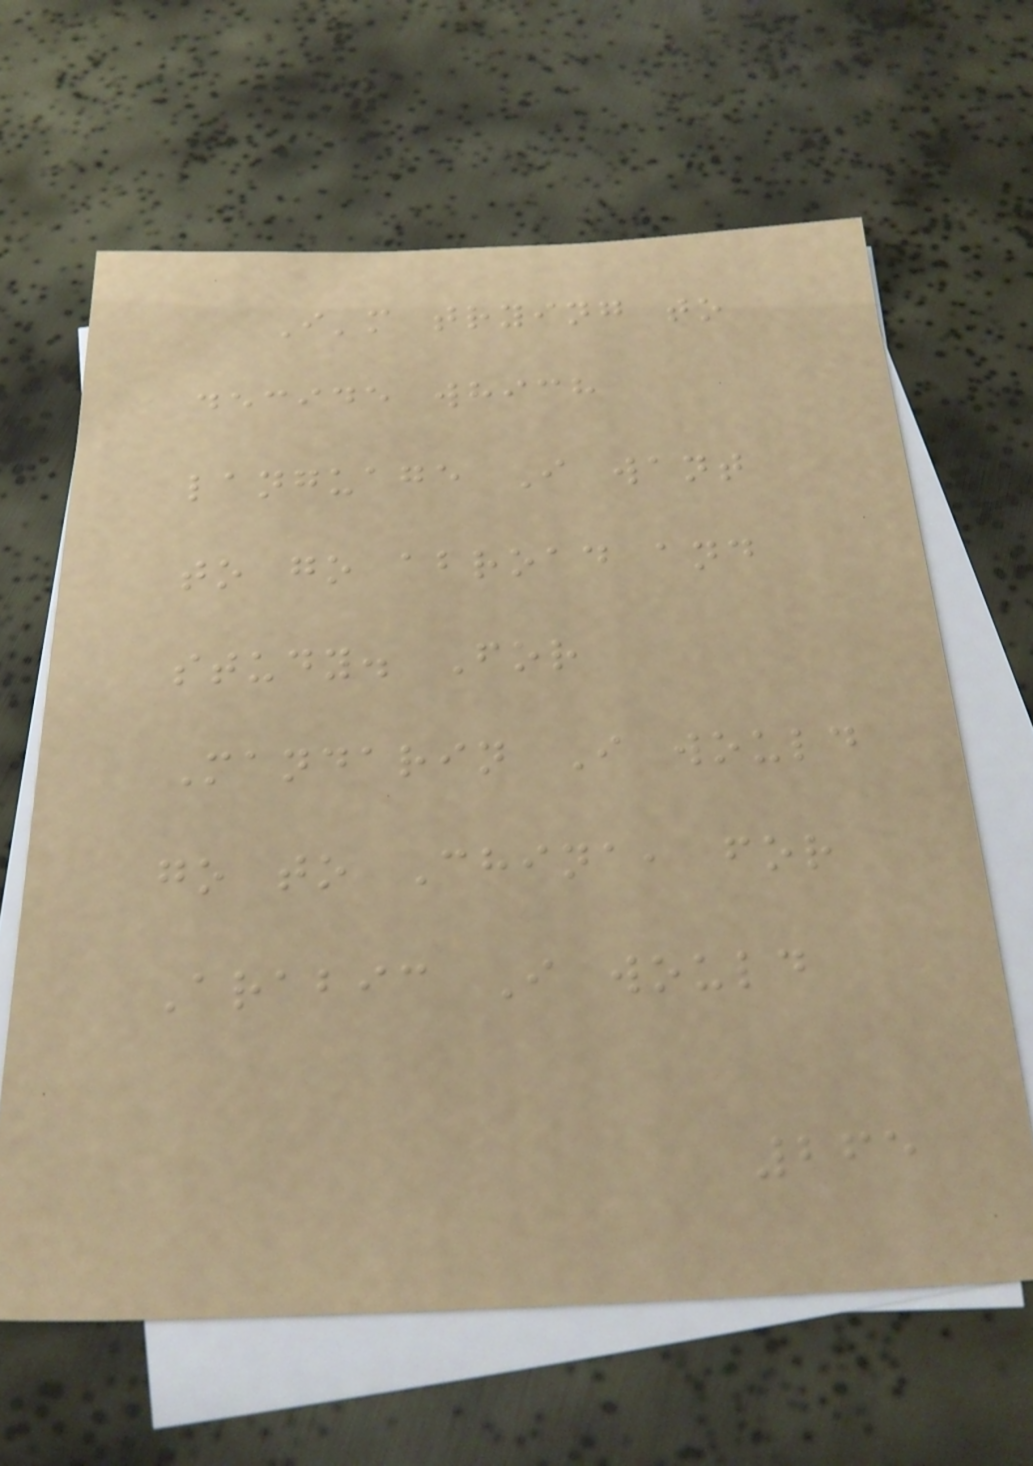I'm trying to
decide which
language I want
to go abroad and
study. For
Mandarin I would
go to China, for
Arabic I would
265
